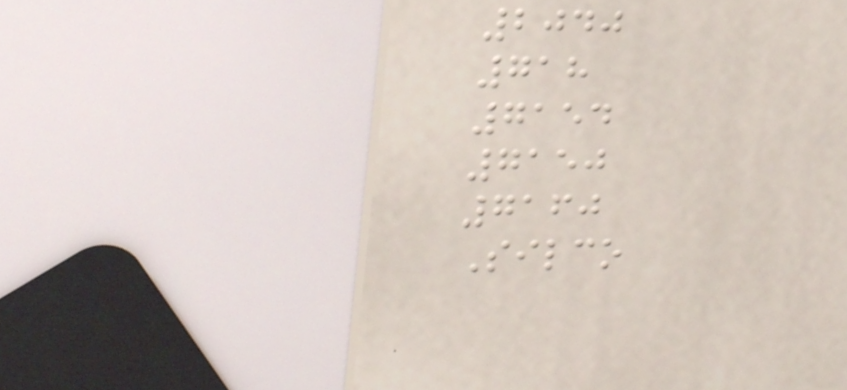2040
718
7154
7150
7160
Silco
